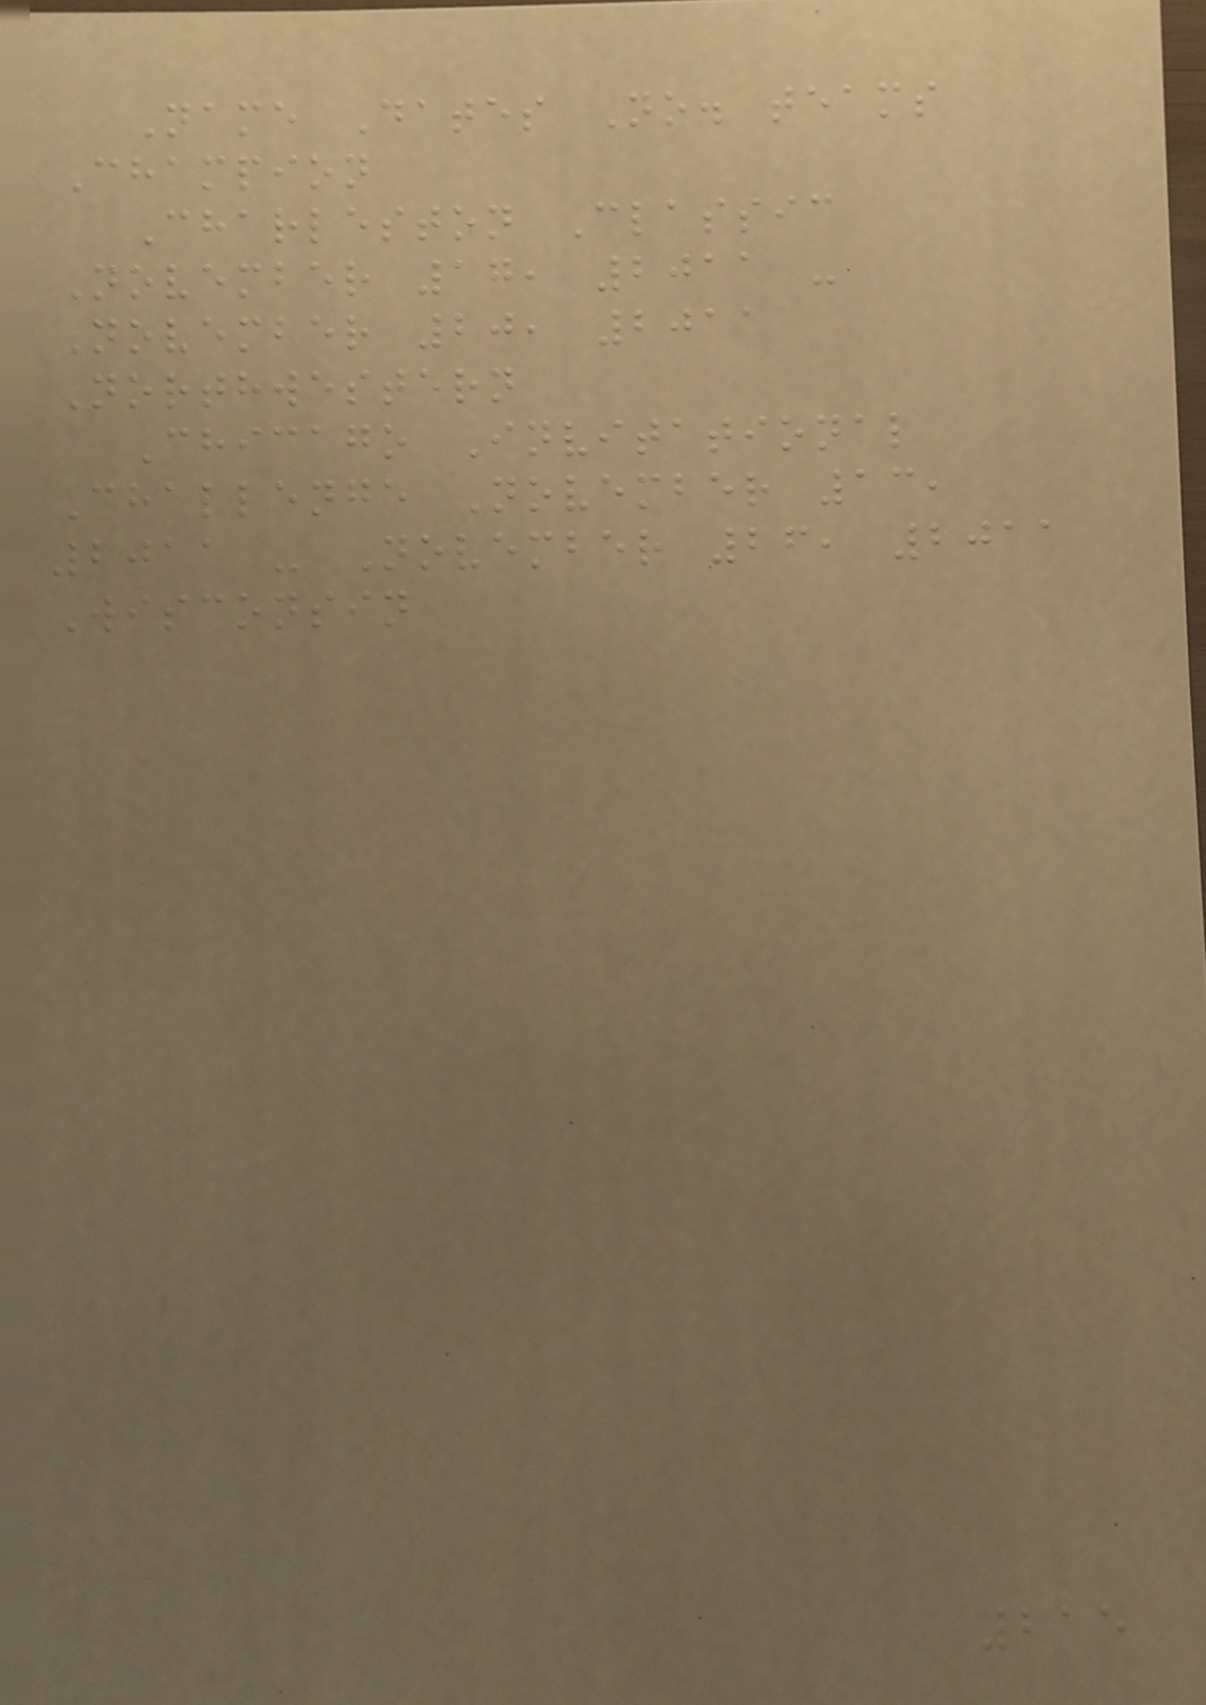Name Dates No. teams
Champion
Charleston Classic
November 17, 2011 -
November 20, 2011
Northwestern
Chicago Invitational
Challenge November 13,
2011 - November 26, 2011
Wisconsin
215
